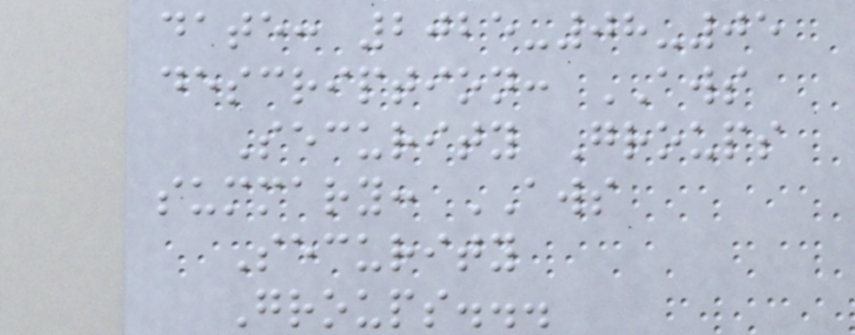date: 2025-08-05
description: AWS
Security Groups
summary: AWS
Security
Groups...
